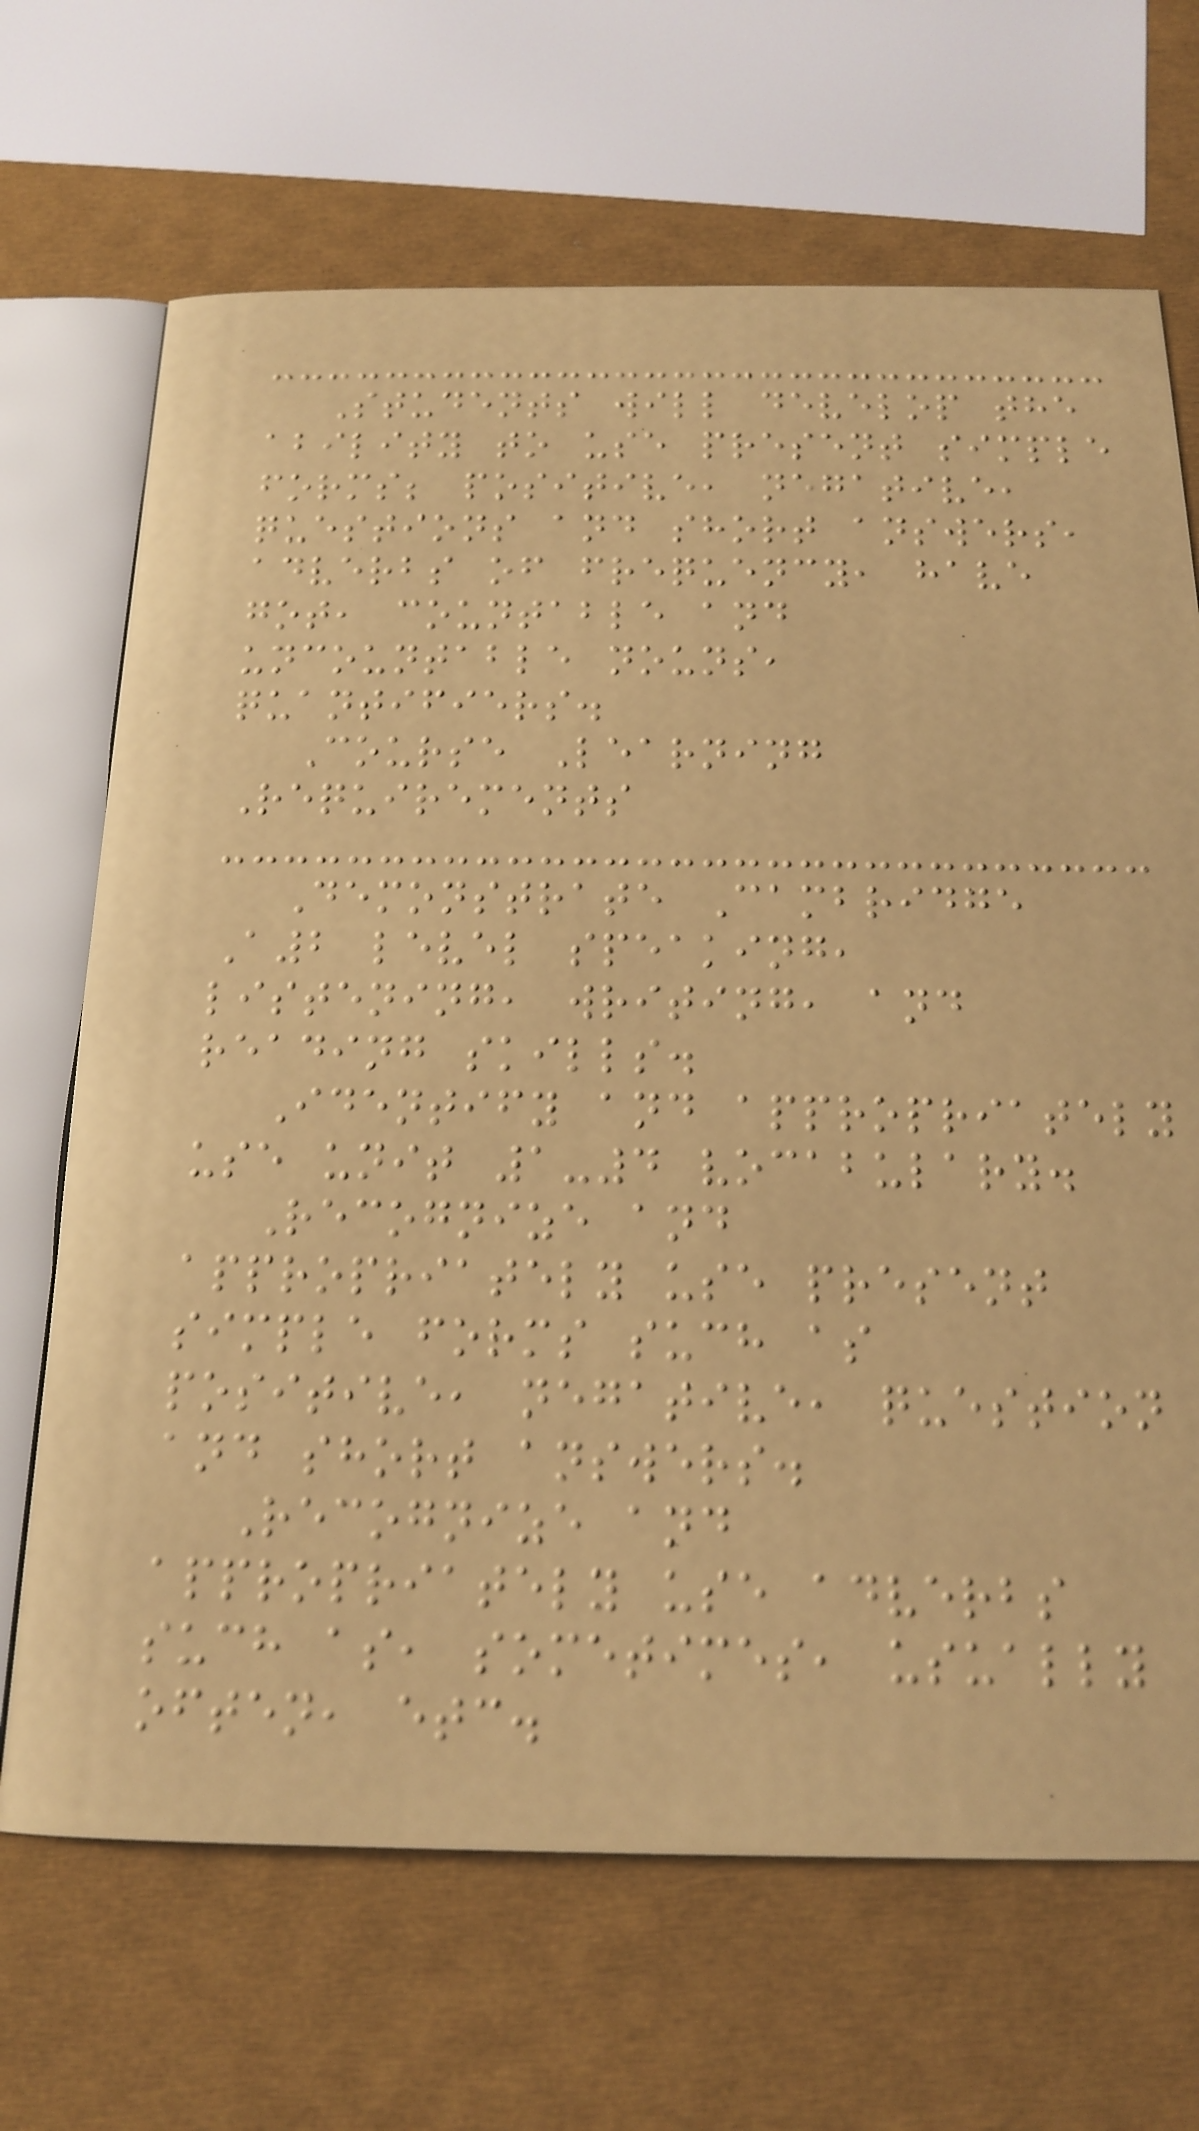Students will develop the
ability to use present simple
forms; positive, negative,
questions and short answers,
adverbs of frequency, have
got, countable and
uncountable nouns,
quantifiers.
Course Learning
Requirements
Demonstrate Cambridge
A2 level speaking,
listening, writing, and
reading skills.
Identify and appropriately
use unit 1-4 vocabulary.
Recognize and
appropriately use present
simple forms such as
positive, negative, question
and short answers.
Recognize and
appropriately use adverbs
such as, sometimes, usually
often, etc.
